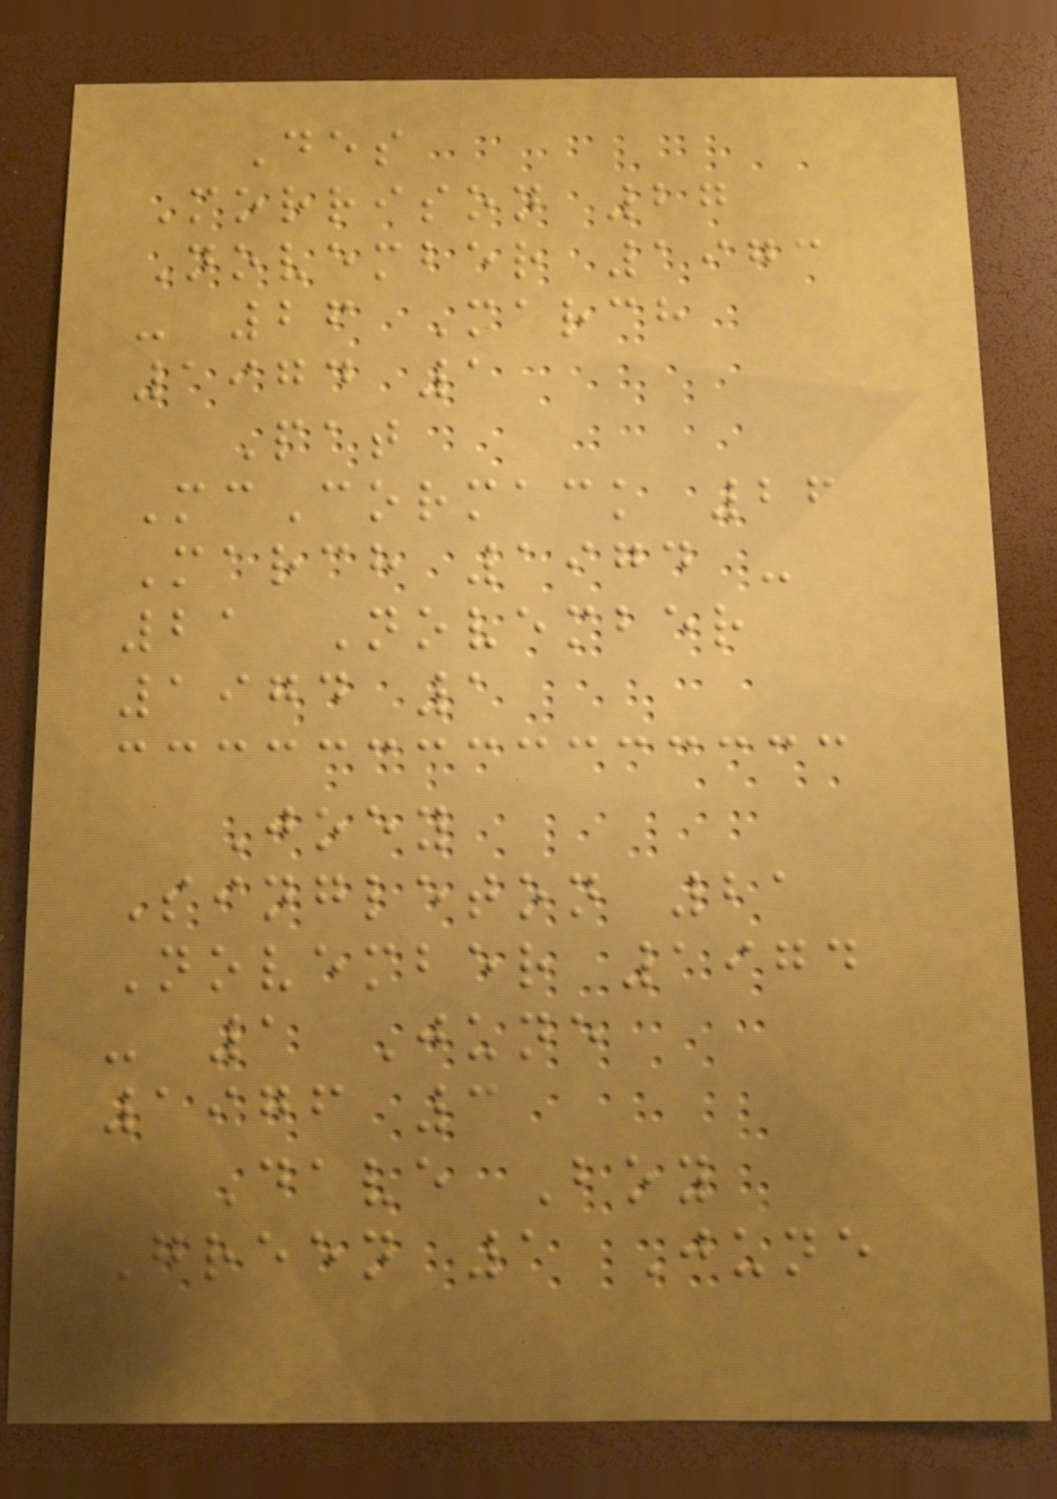Des
Morrison 27
November 1973
- 26 March
1974 1
Pat
McCormack 26
March 1974 -
21 November
1974 1
Joey
Singleton 21
November 1974
- 1 June
1976 3
Dave Boy
Green 1 June
